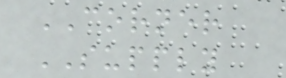CORNER
SUPPLY
